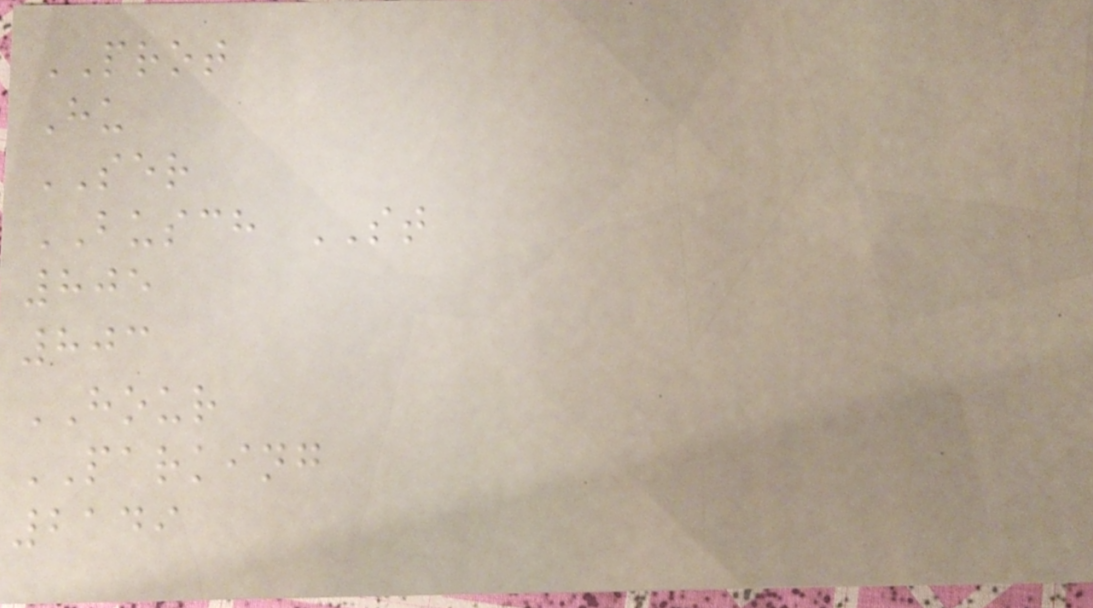PROT
Hu
SER
BUSCH ST
805
803
HOUR
PARKING
2149
